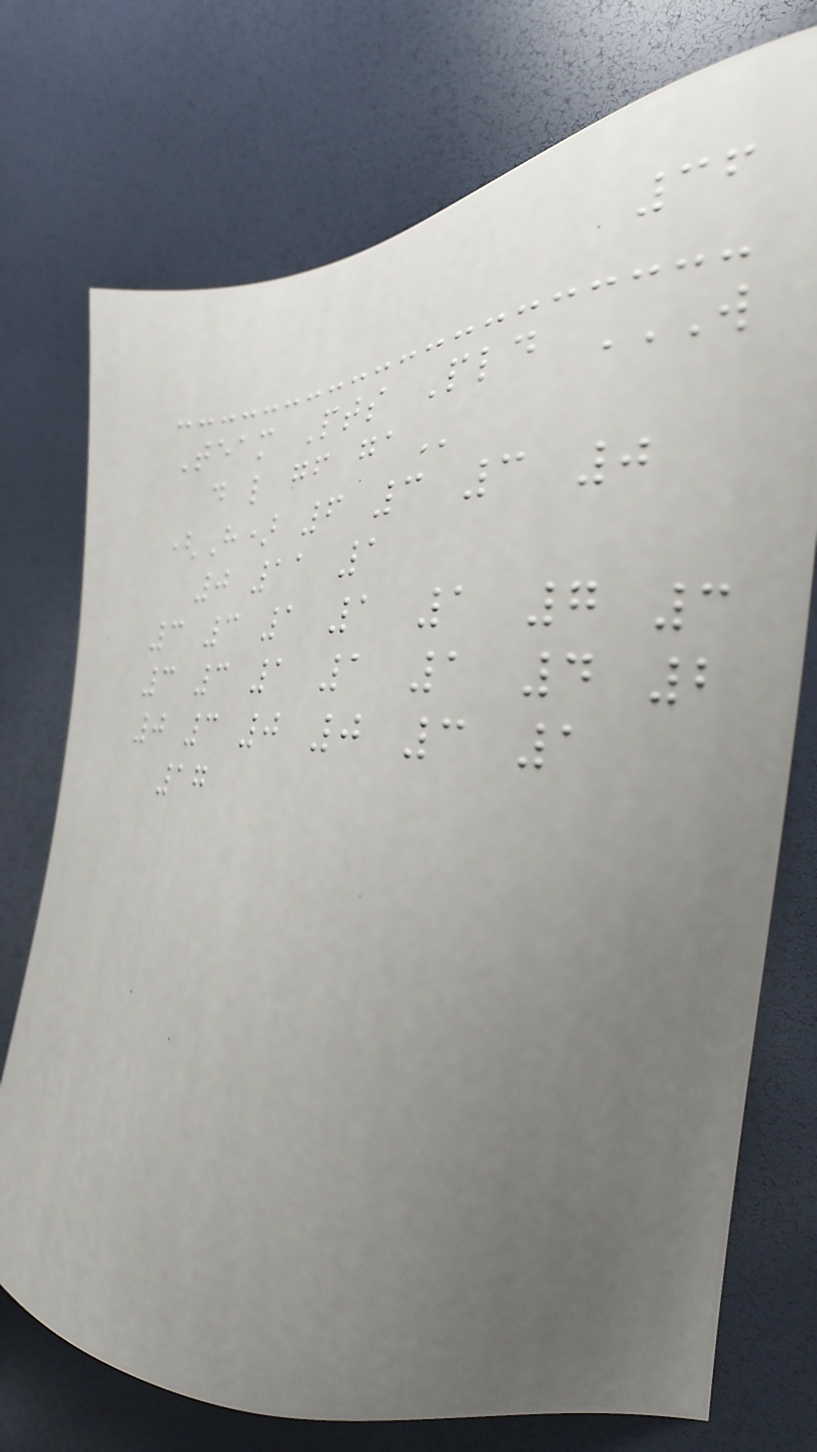36
Team Pts Pld W
D L GF GA
(H) 6 3 3 0
0 11 1
3 3 1 1 1 7 3
3 3 1 1 1 4 2
0 3 0 0 3 1
17
